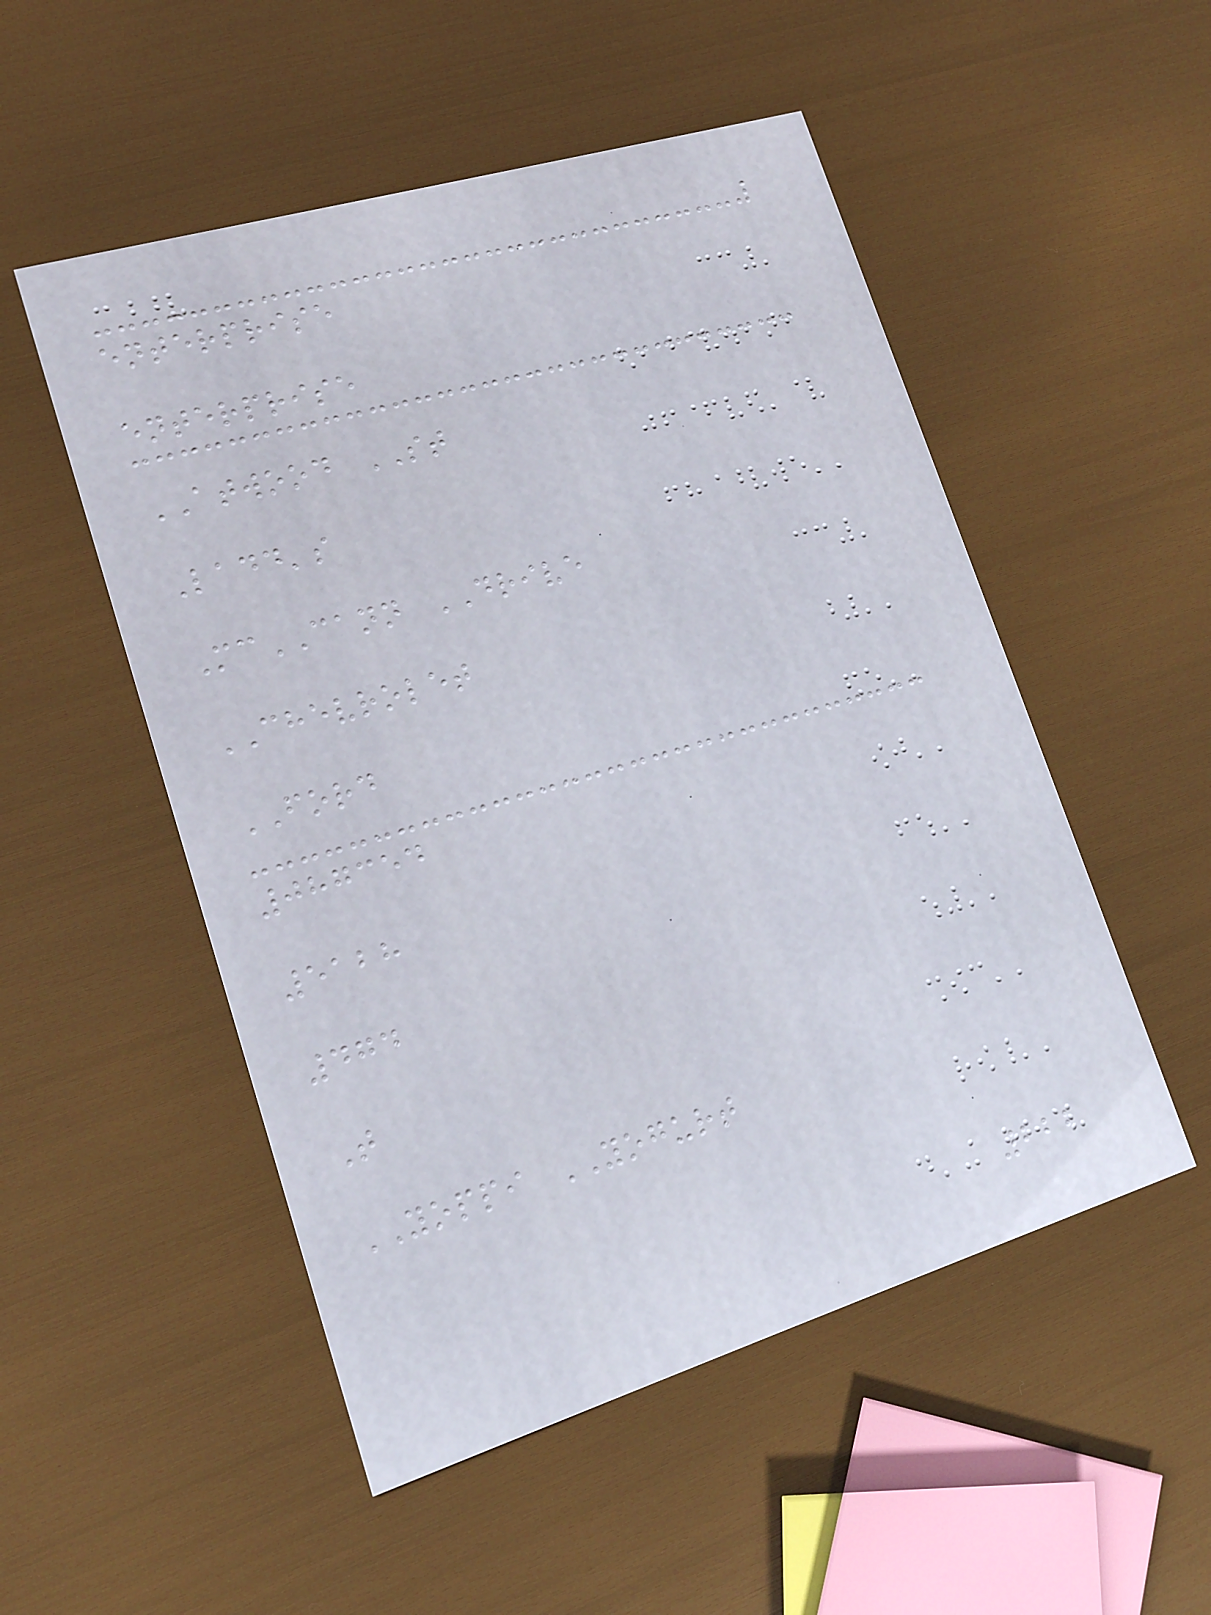enterprise
enterprise
ATWOOD ST
Ladd's
McCANN DRIVE
CHEVROLET
FORD
087354
5128
474
T
YOPPI YOGURT
222
